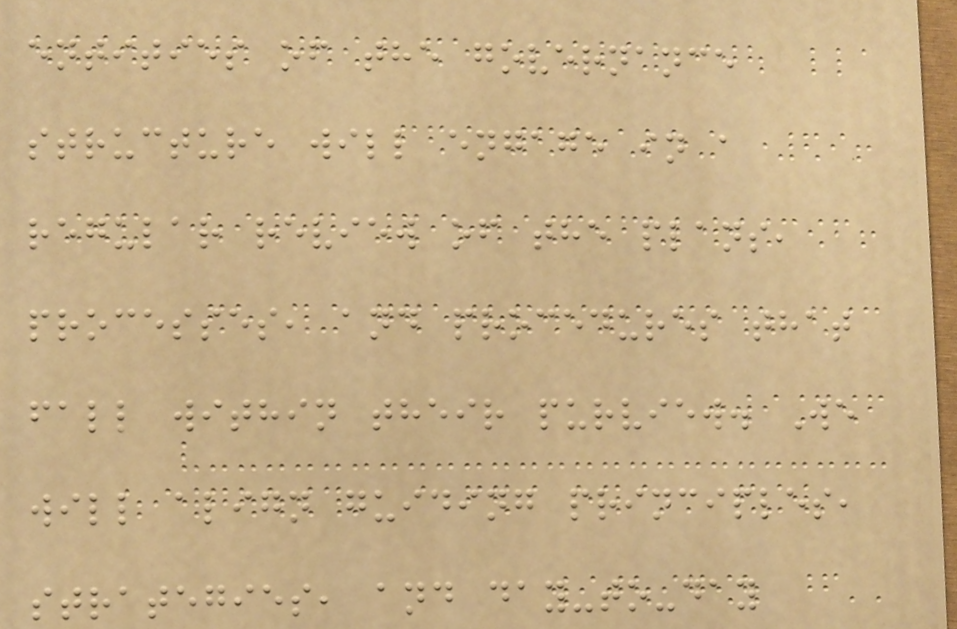entities of the governance
structure will engage in a
regular review of the plans,
processes, and procedures that
fall within their purview. We
will align guiding principles,
strategies, and day-to-day
